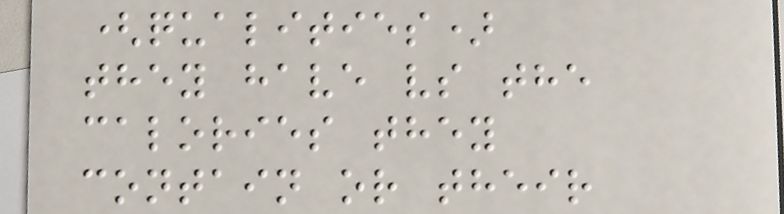(qualities)
they have vs the
calories they
contain or their
